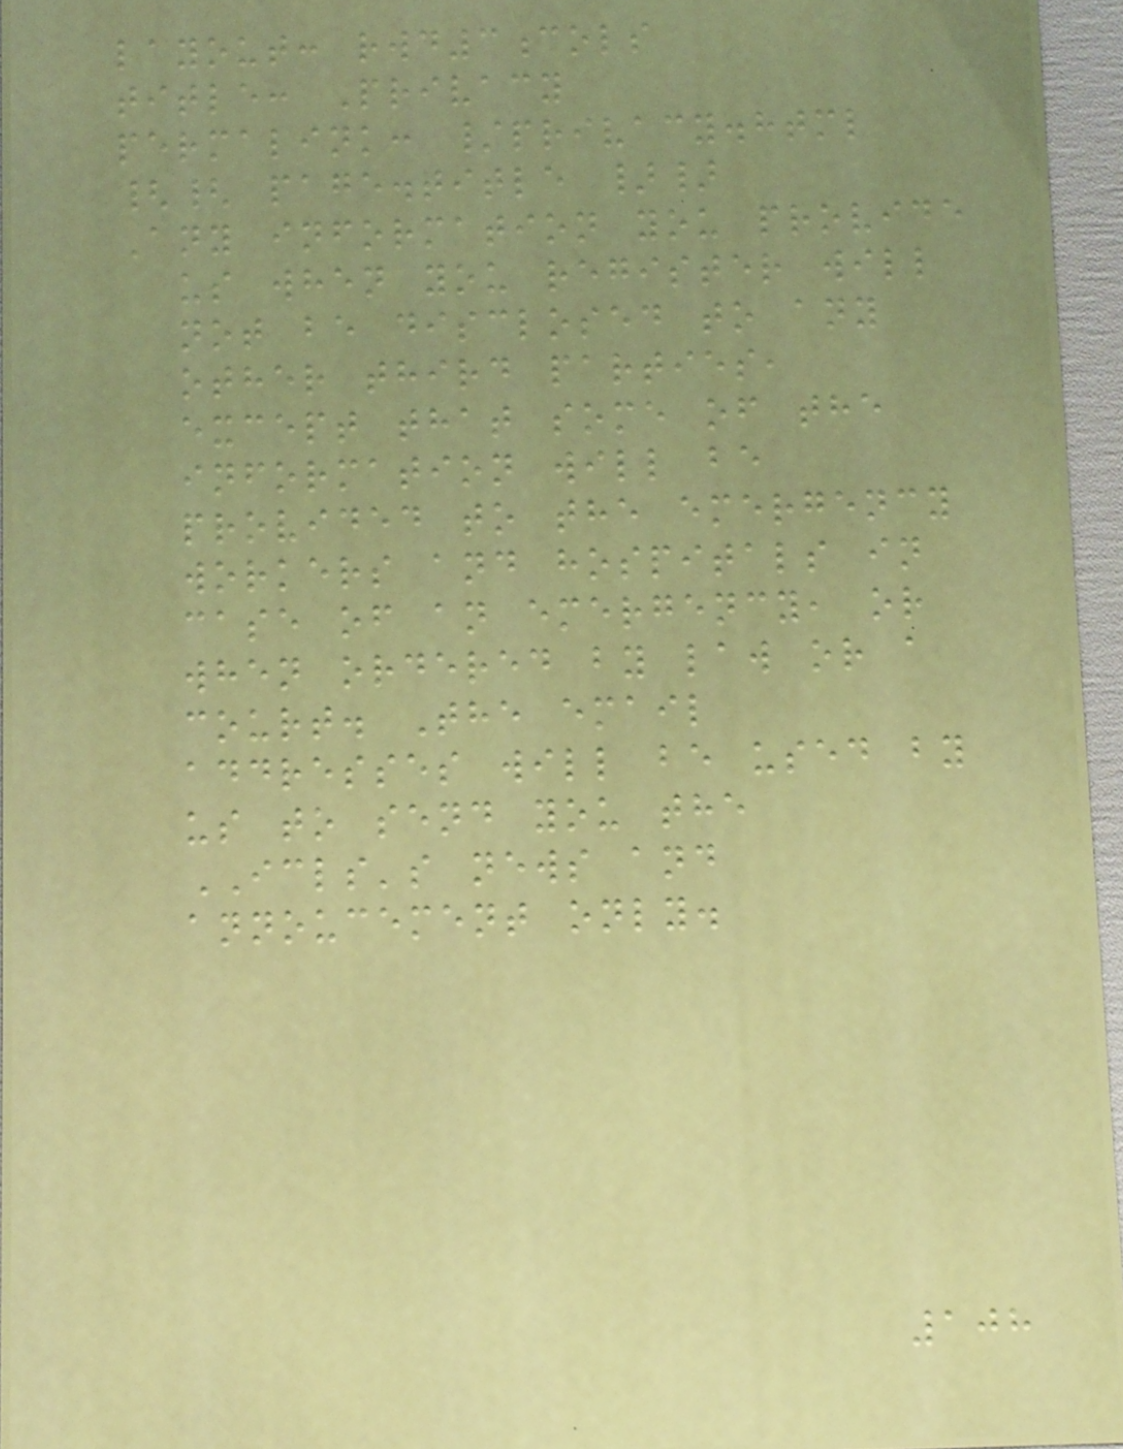layout: rwd3cols
title: Privacy
permalink: /privacy.html
{{ page.title }}
Any information you provide
us when you register will
not be disclosed to any
other third parties,
except that some of the
information will be
provided to the emergency
workers and hospitals in
case of an emergency, or
when ordered by law or a
court. The email
addresses will be used by
us to send you the
ICLS's news and
annoucement only.
108
